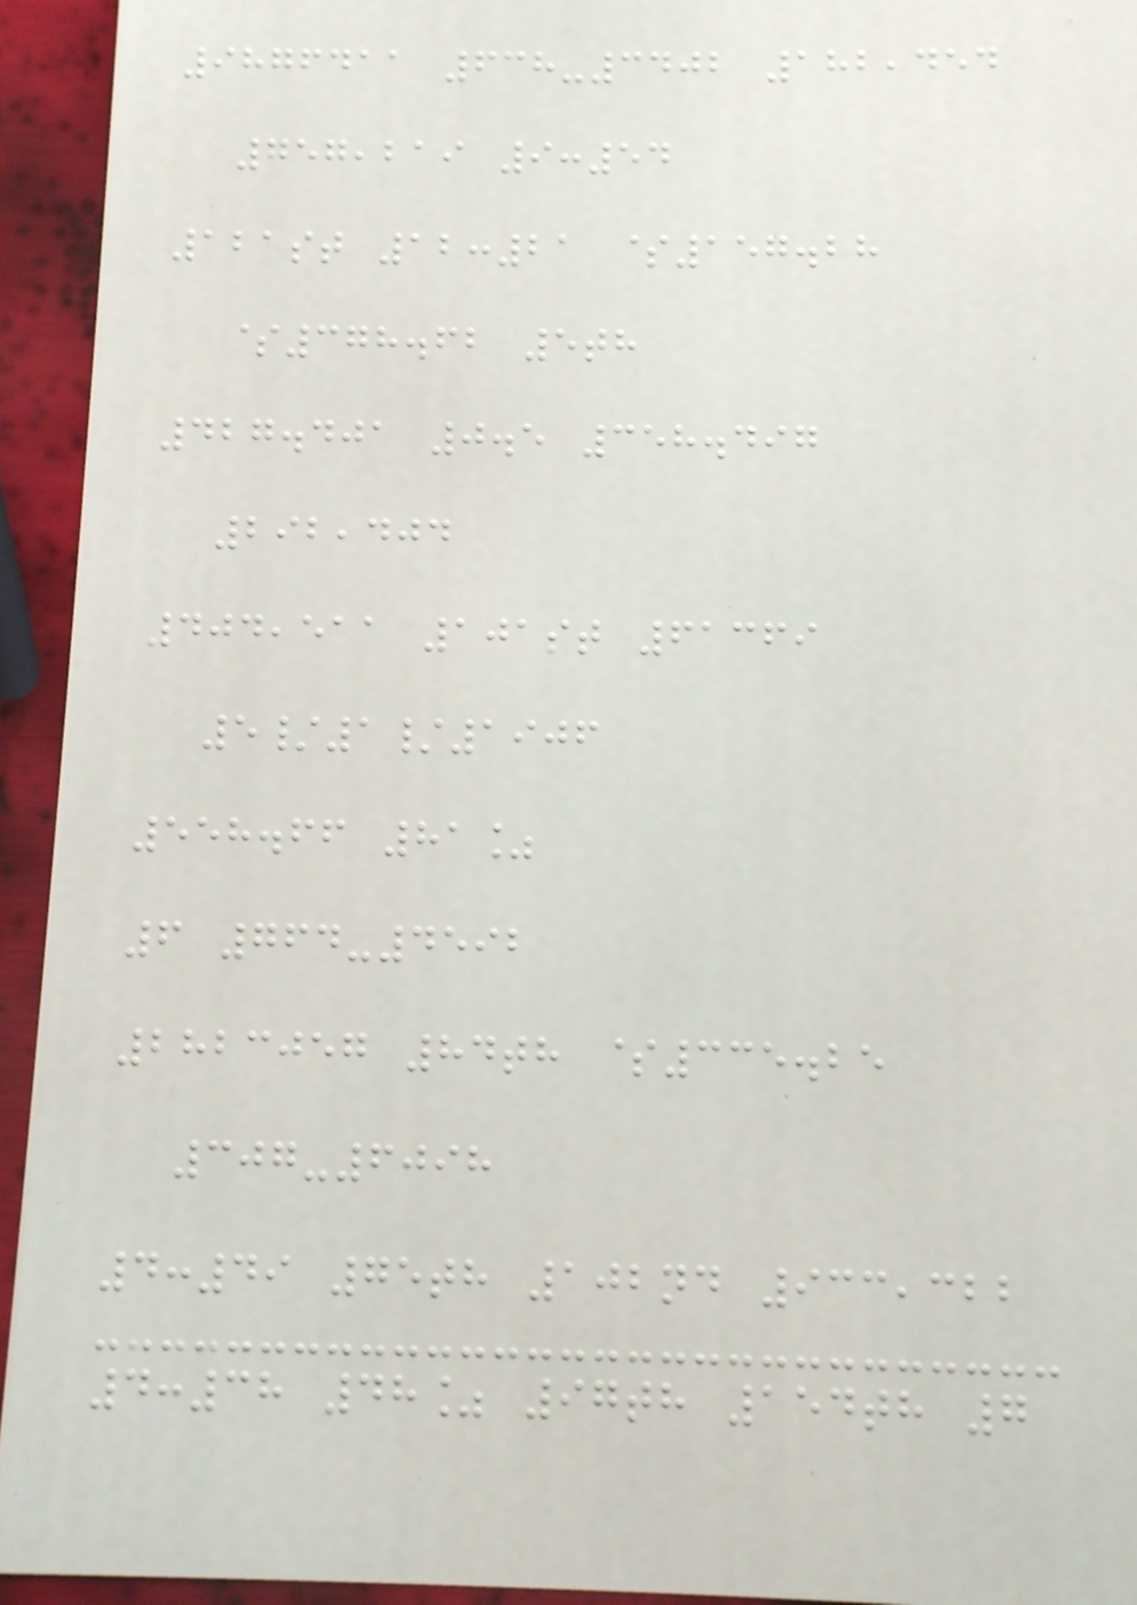9876411 638-3402 182,454
757,219 9:54
121st 12:21 $157.28
$378.62 5th
427.401 0.5 358.497
292,404
404,511 101st 61369
5/1/1906
558.66 81%
6 764-4592
2823057 84th $335.25
307-6098
4:49 75th 102nd 933,322
4:38 48% 97th 154th 7
